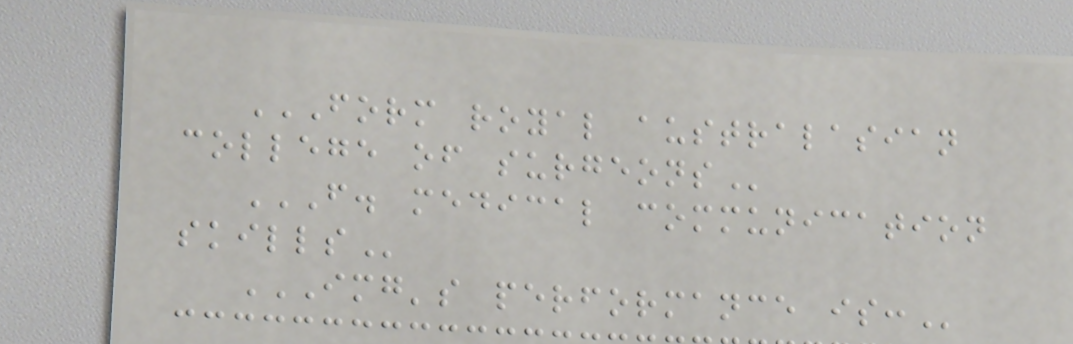FORM ROYAL AUSTRALASIAN
COLLEGE OF SURGEONS
F. MEDICAL COMMUNICATION
SKILLS
IMG'S PERFORMANCE IS:
